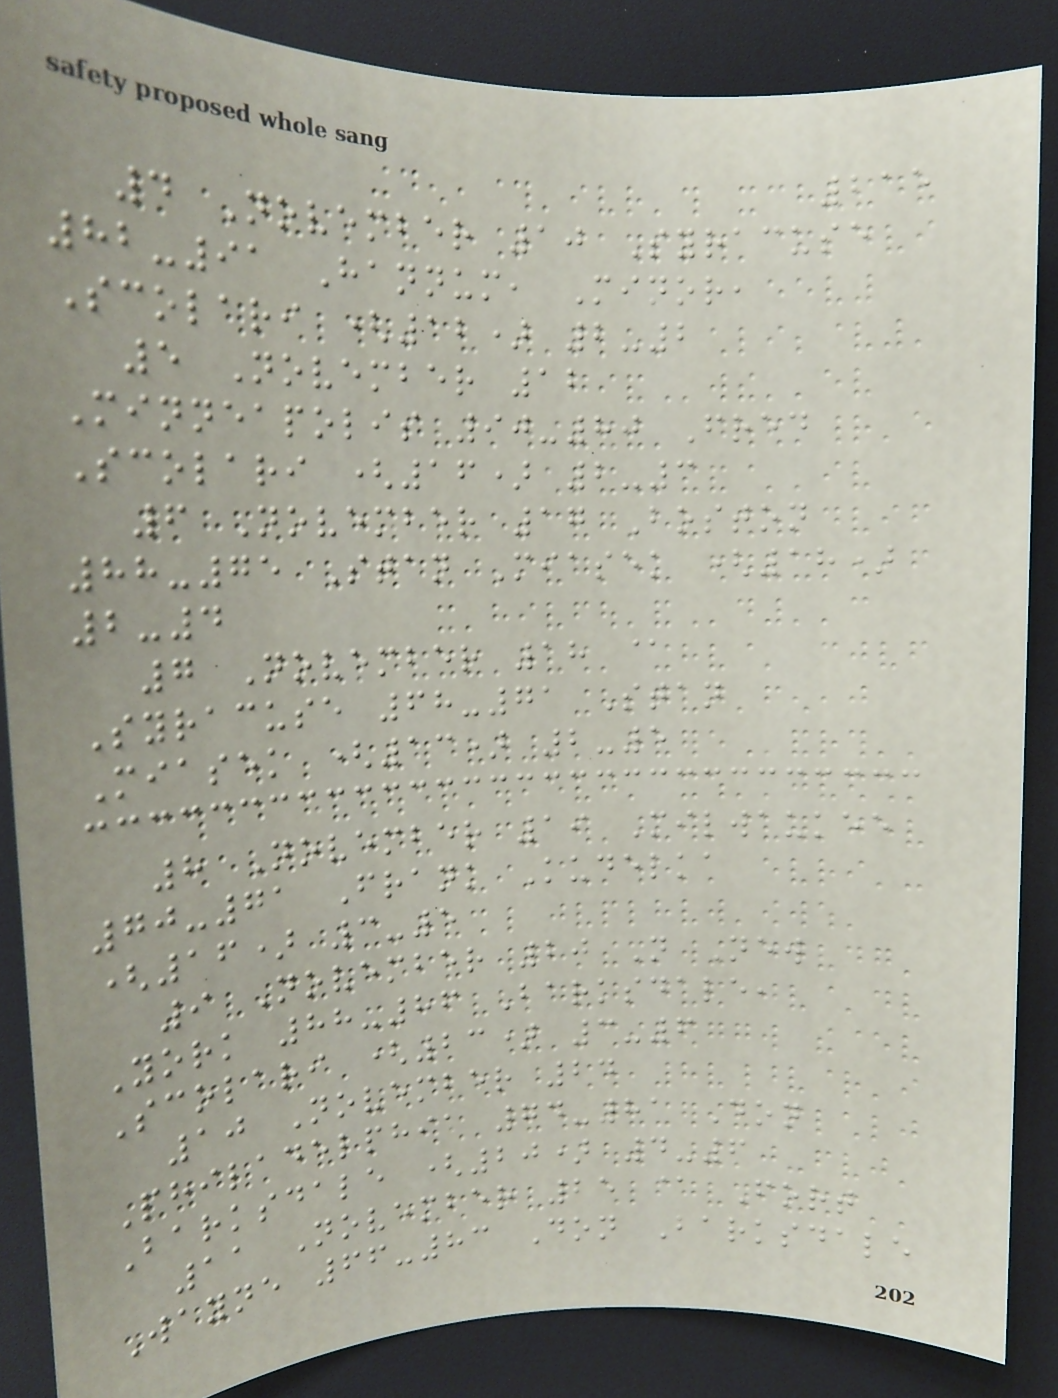215
4 November 10 Syracuse
82-91 Hannum, Minor,
Scolari (12) 2-2
5 November 12
Minneapolis 90-80 Fred
Scolari (16) 2-3
6 November 17 Boston
88-75 Stan Miasek (18)
2-4
7 November 18 @
Syracuse 68-71 Stan
Miasek (13) 2-5
8 November 19 Milwaukee
70-71 Frank Kudelka
(16) 3-5
9 November 20 N New
York 88-86 Barksdale,
Scolari (23) 3-6
10 November 24
Philadelphia 74-81 Don
Barksdale (20) 4-6
11 November 25 @ Fort
Wayne 66-83 Don Barksdale
